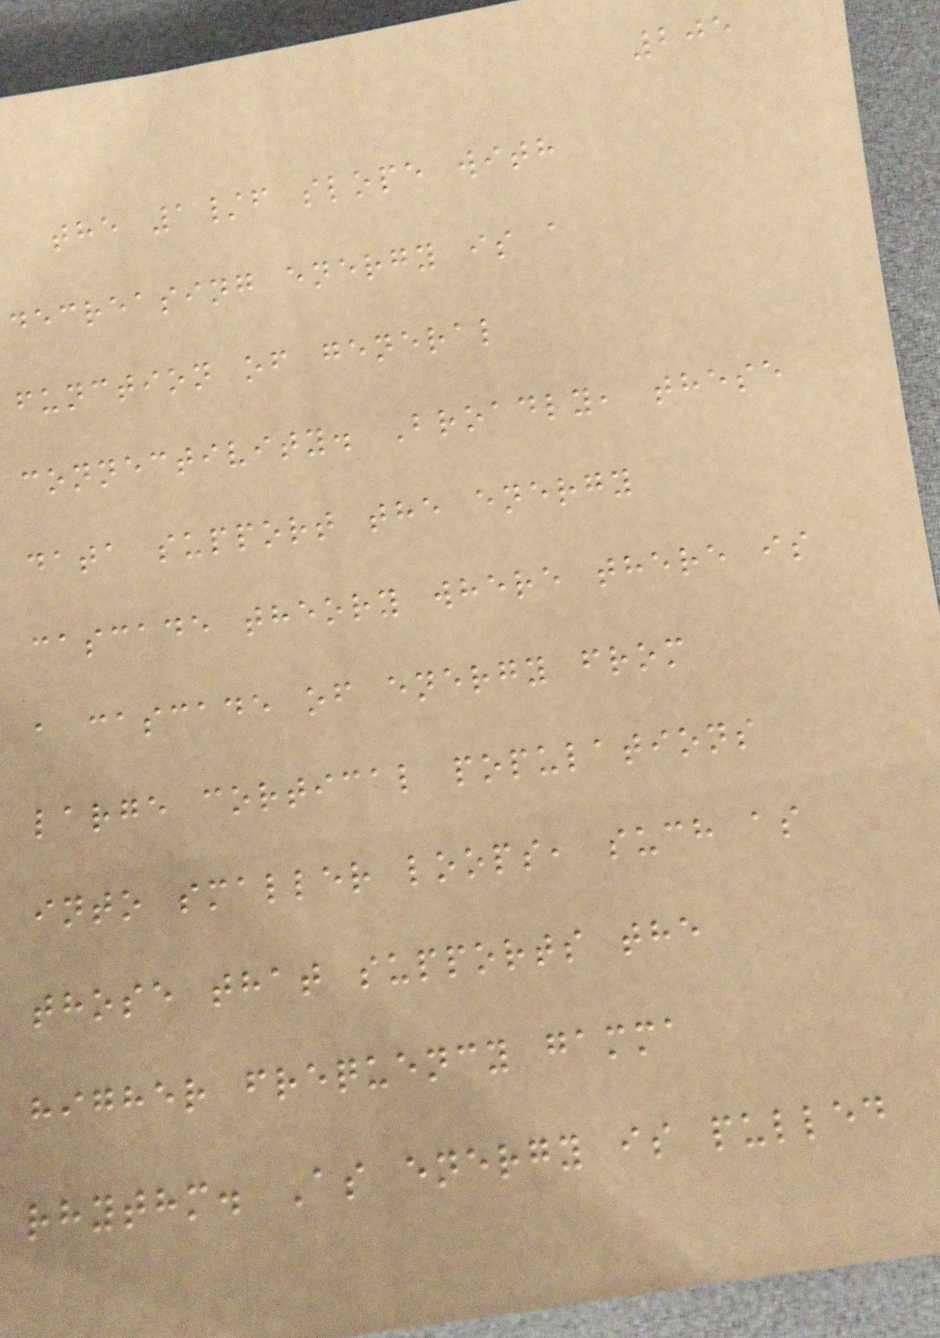205
the 1/f slope with
decreasing energy is a
function of general
connectivity. Broadly, these
data support the energy
cascade theory where there is
a cascade of energy from
large cortical populations
into smaller loops, such as
those that supports the
higher frequency gamma
rhythm. As energy is pulled
